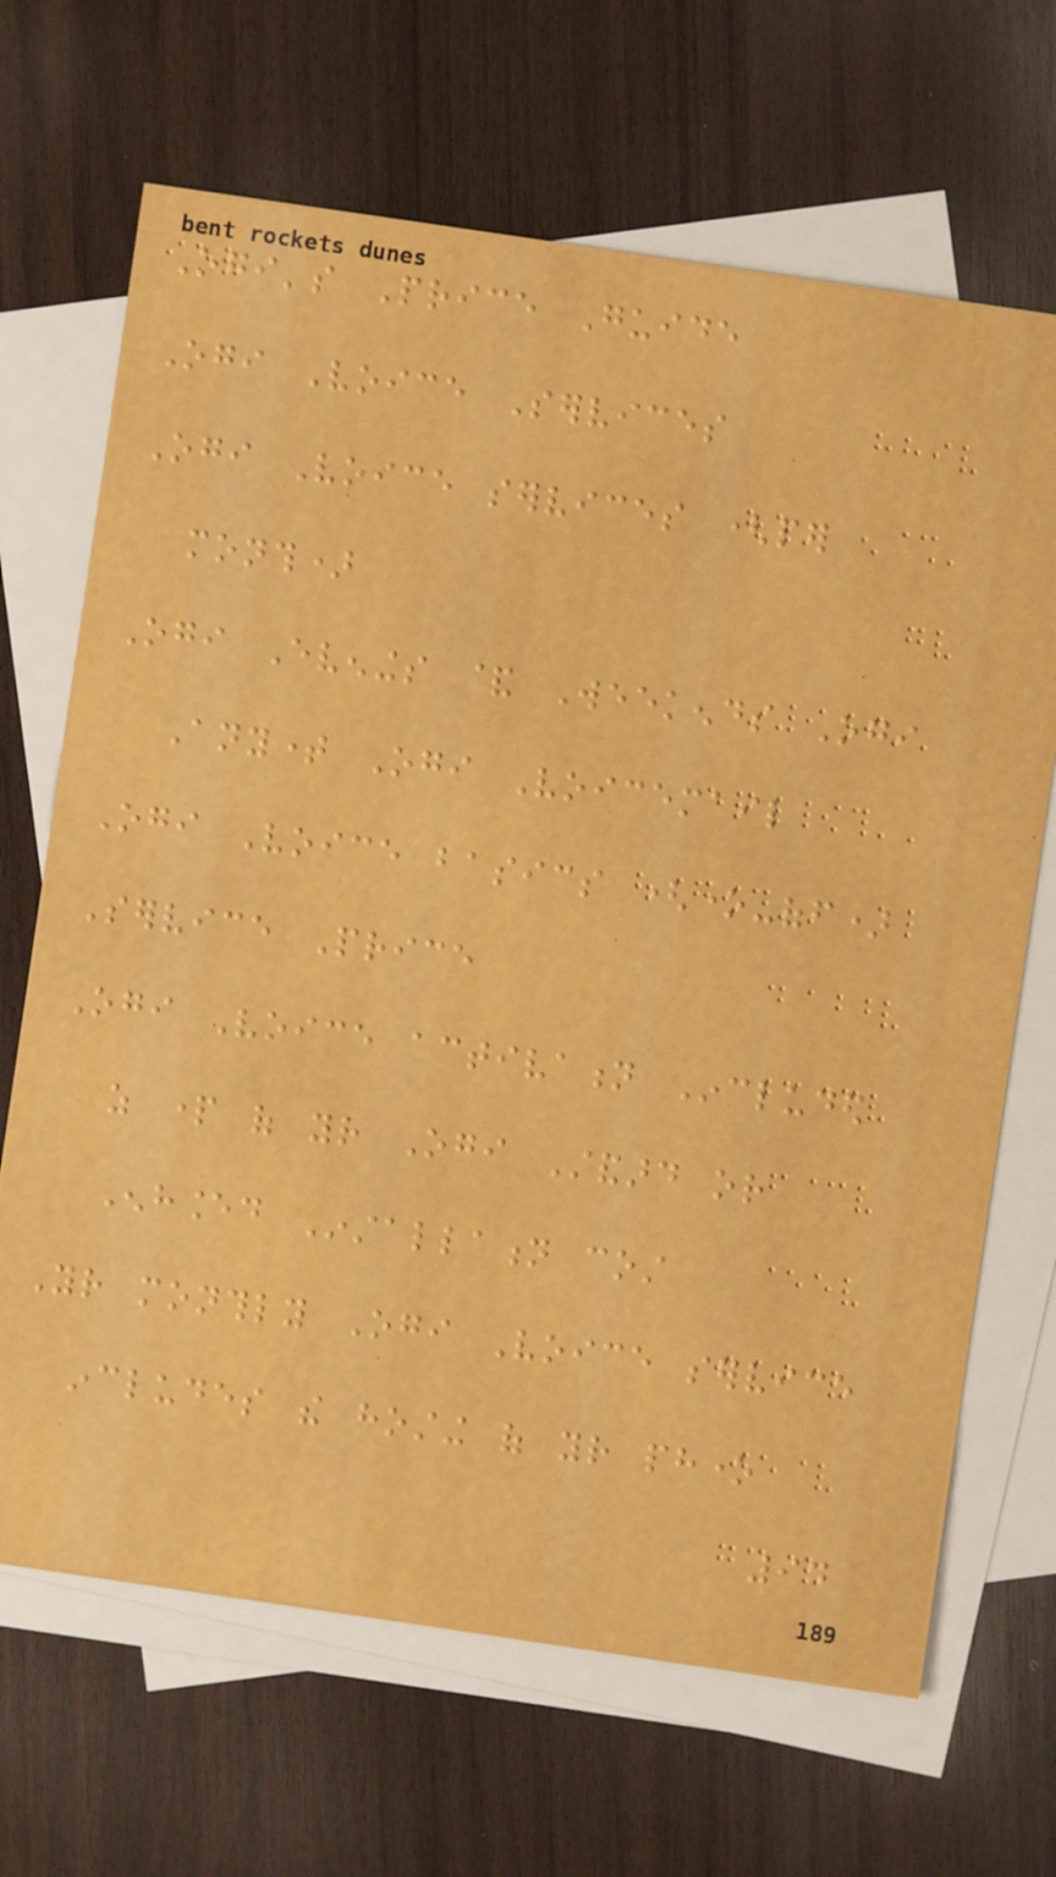Ogi's Price Guide
Ogi Voice Services
Ogi Voice services (per
month)
Ogi Evenings & Weekends Ogi
Anytime Ogi Voicemail
Ogi Voice basics (one-off)
Service Price
Ogi Voice activation Included
as part of your Ogi Standard or
Enhanced Installation cost
Your monthly Ogi Voice service
includes the hosting of your phone
94
